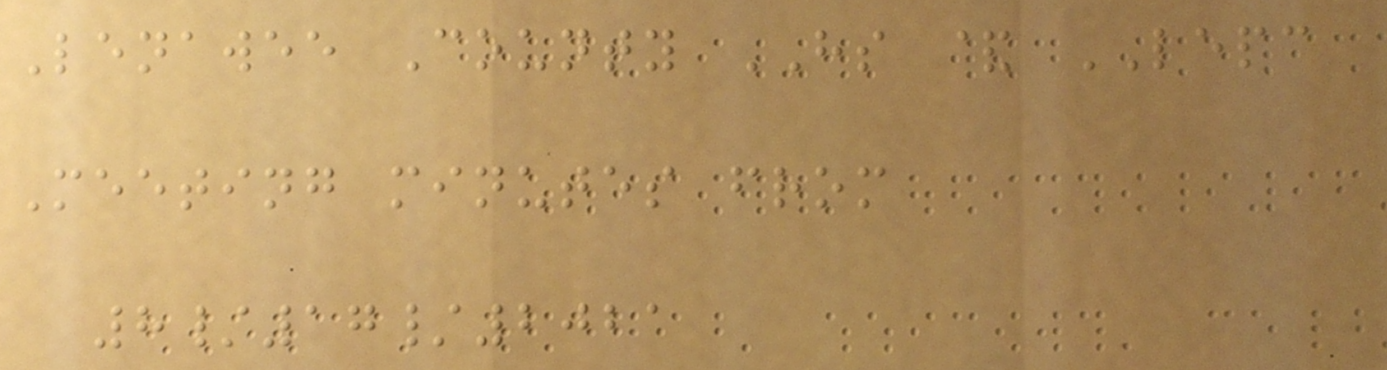Lenawee County HS & LEPC
Meeting minutes from
8/17/2021
